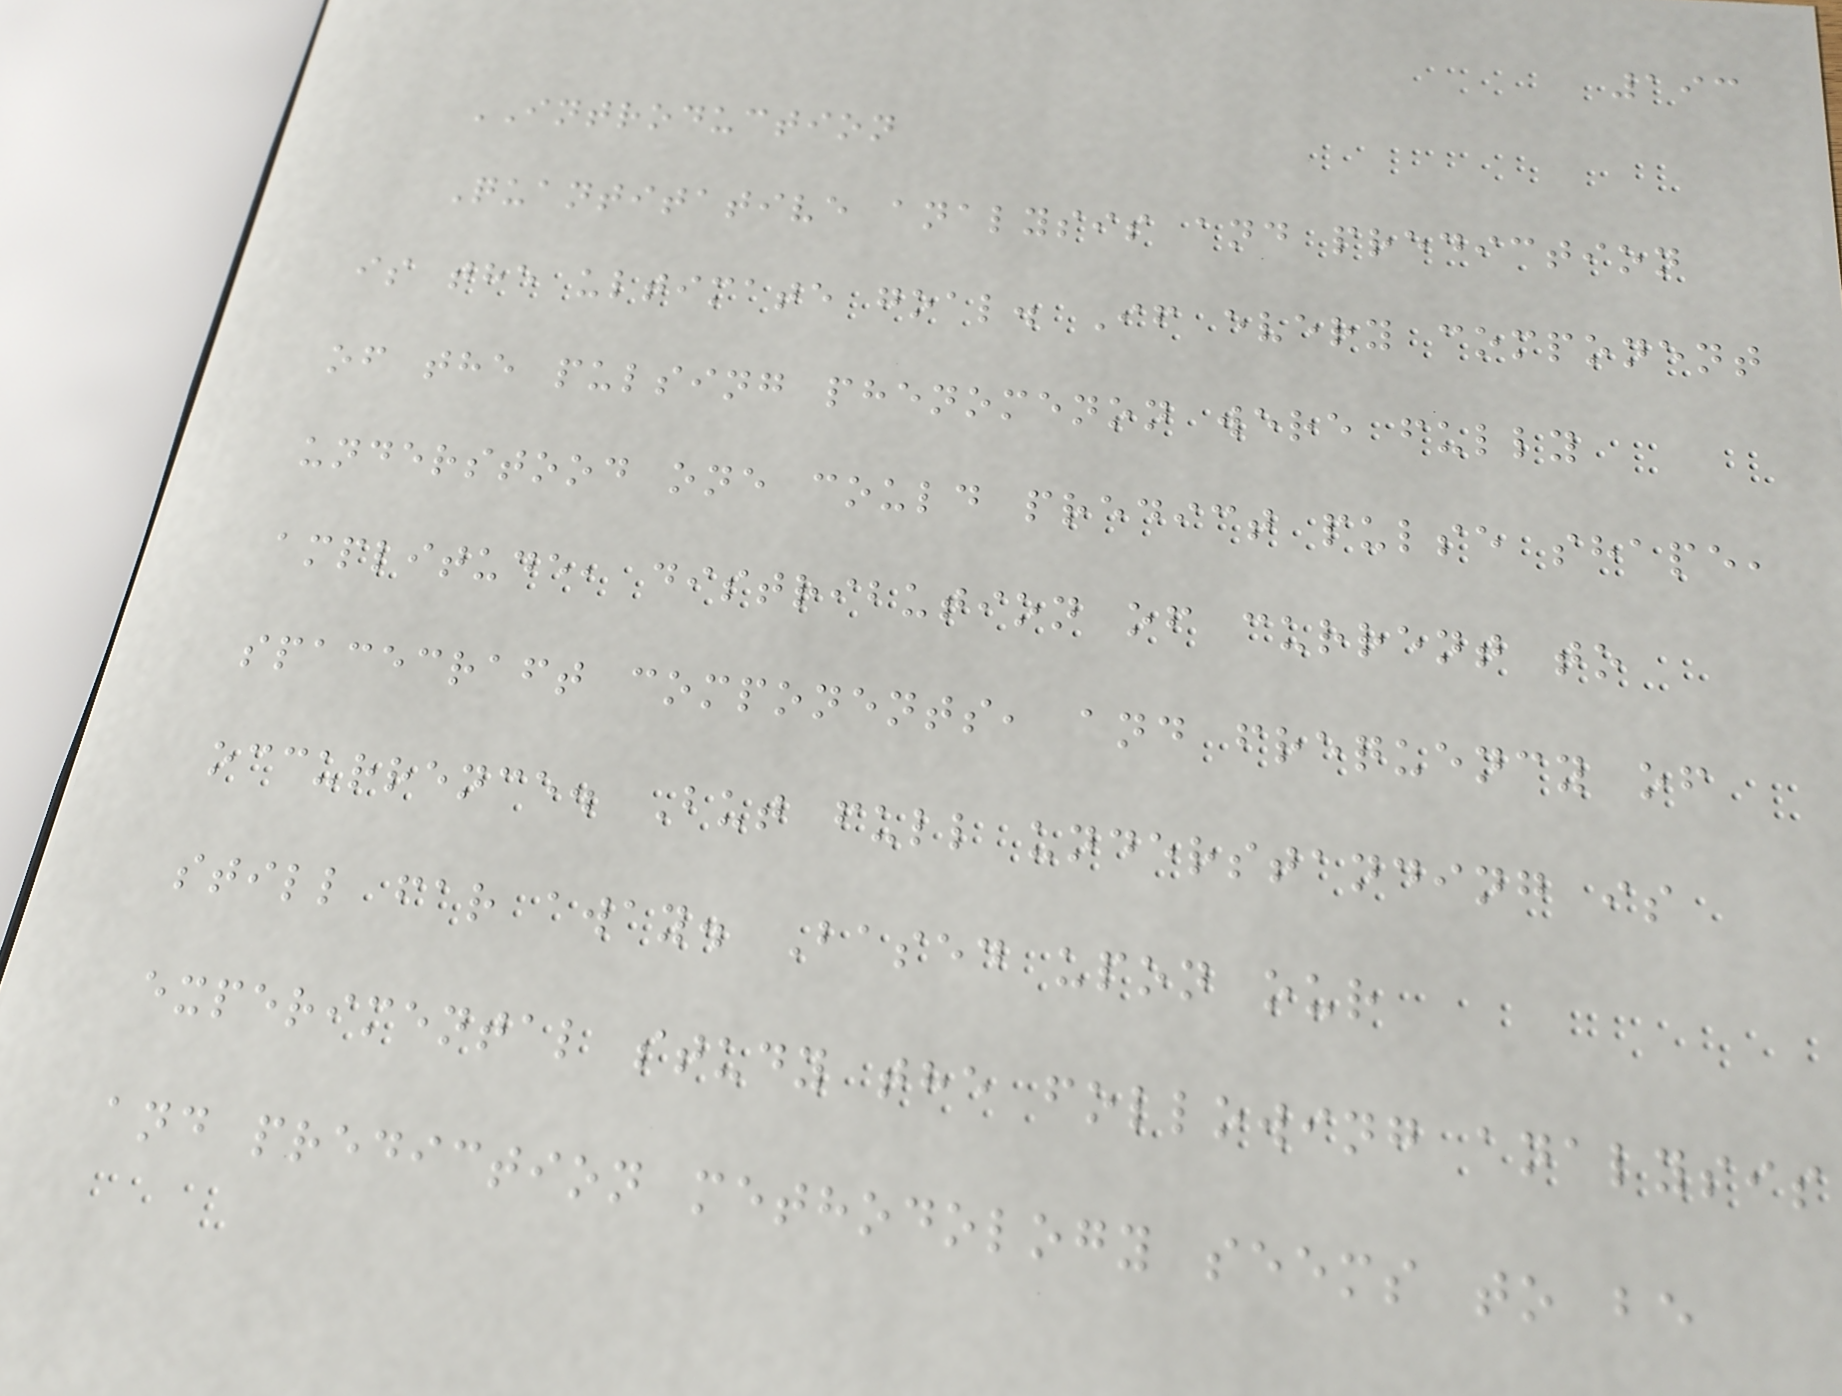193
INTRODUCTION
Quantitative analysis and prediction
is the ultimate goal. If every component
of the pulsing phenomenon were fully
understood one could predict pulse shape,
amplitude, distribution of current to
spacecraft components, and frequency of
occurrence. But full understanding is
still far away. Based upon our
experimental study the following analysis
and prediction methodology seems to be
